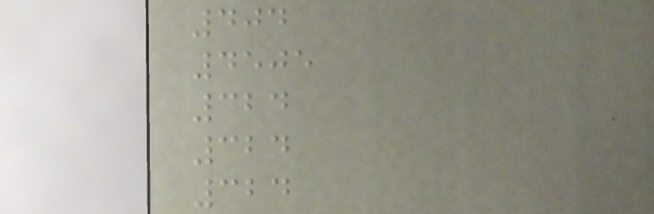404
4505
324
324
324
